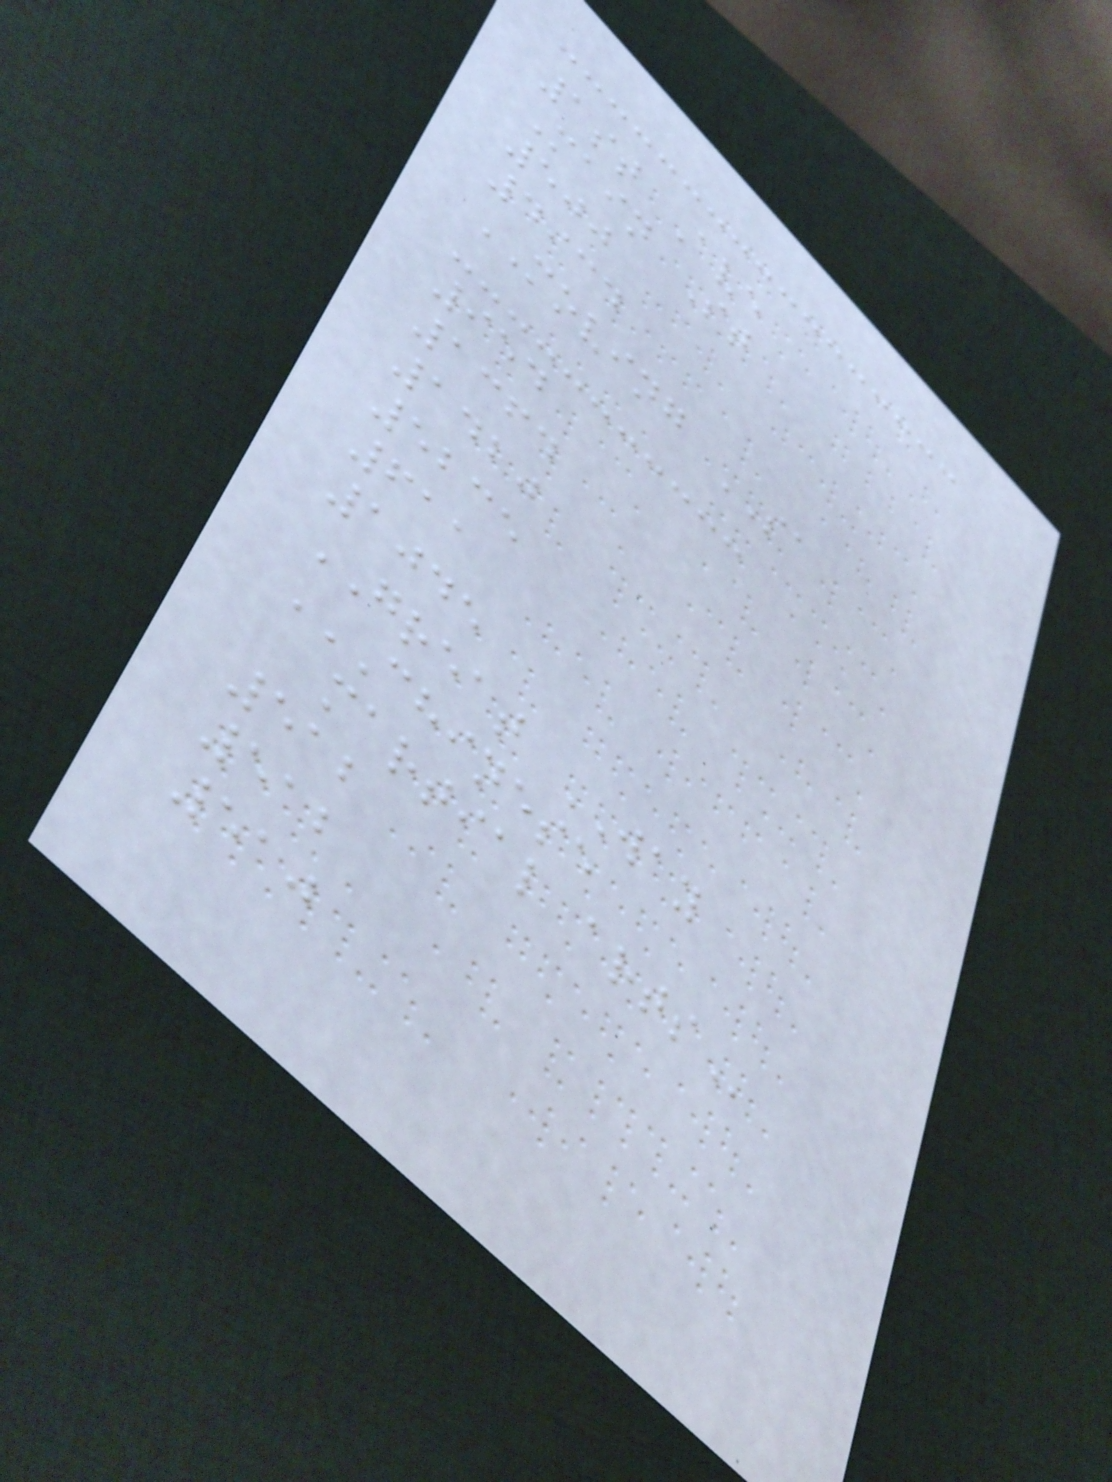1st Ave
Main St
500
4934
MOVING SA
954
1364
1420
5235
611
1045
GREAT WAY
CHINESE
MARTIAL ARTS
512
512
510
